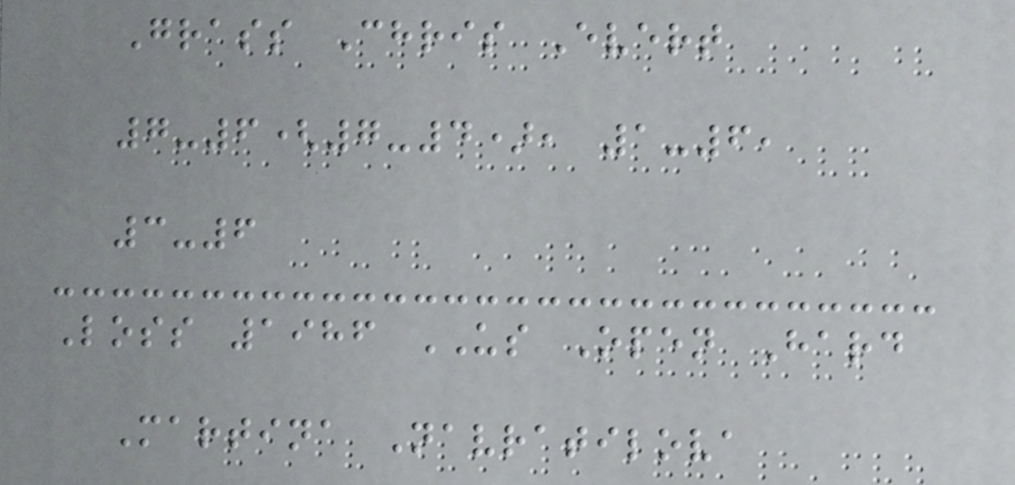Grass Chris Evert
7-6(7-4), 1-6,
3-6
Loss 1986 US Open Hard
Martina Navratilova
